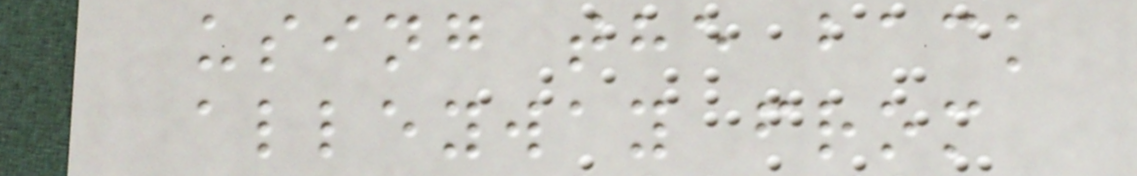using the back
alleyway from
